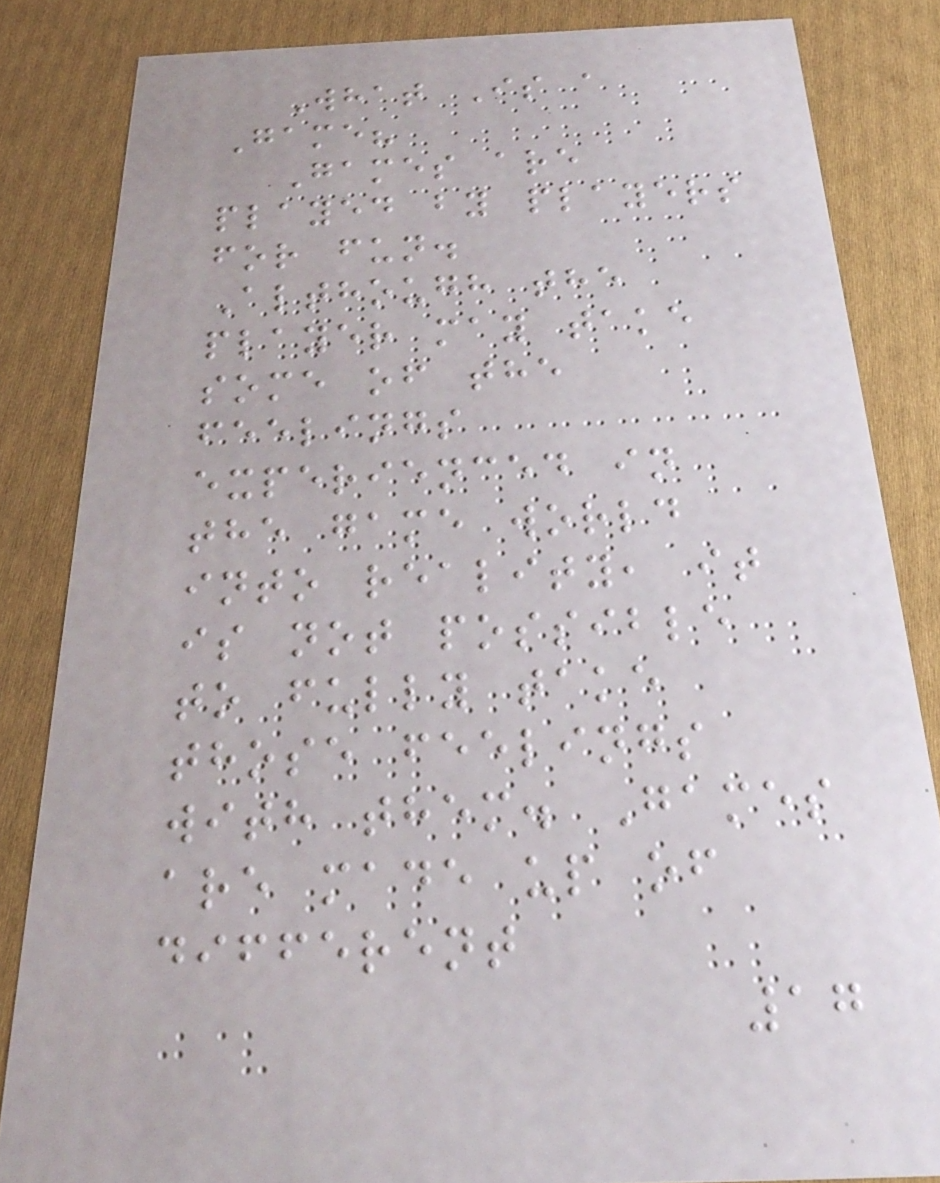What Is a
Game?
Games are
played by players
for fun.
Although the
player may take
some of the
feelings
experienced in
the game world
into reality, it
is not possible
to fully take
those feelings
with them. Games
are made up of
different
17
